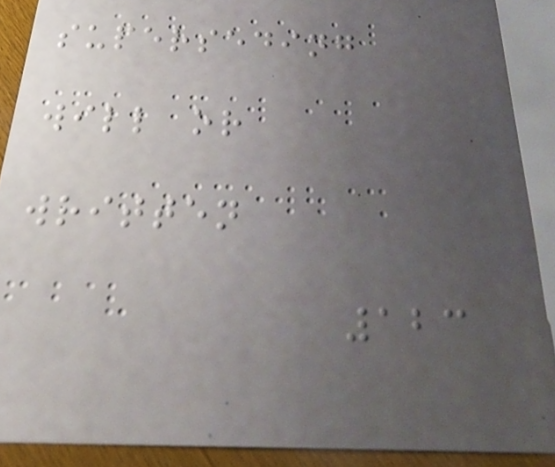superseding
will or
written
123
